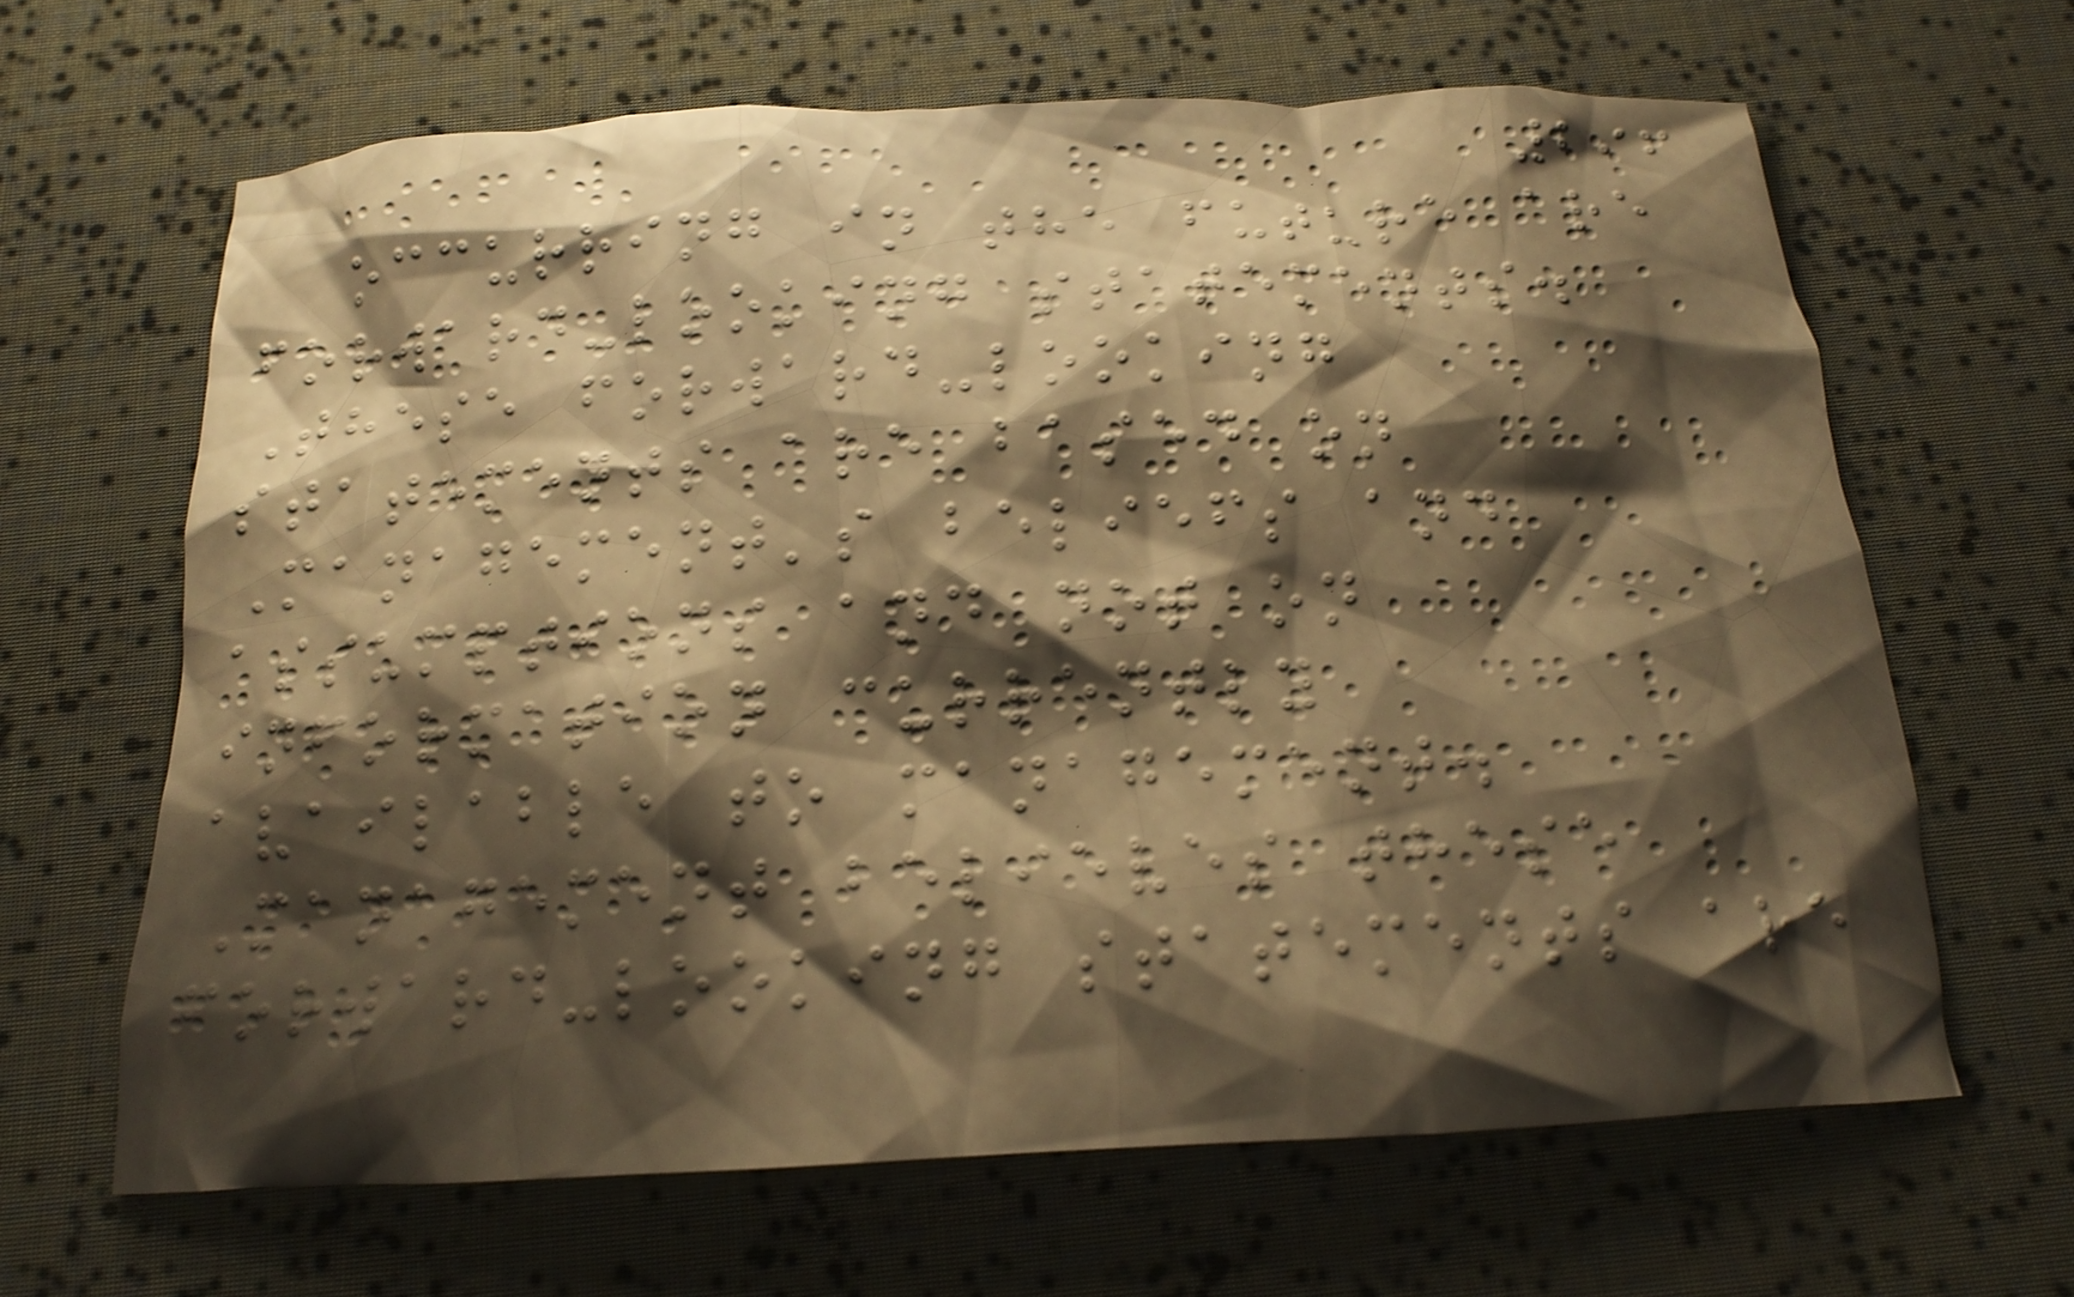296
occurring in the future are
forward-looking statements.
These forward-looking
statements are based on
Management's beliefs and
assumptions and not on
information currently
available to management.
Management believes these
forward-looking statements are
